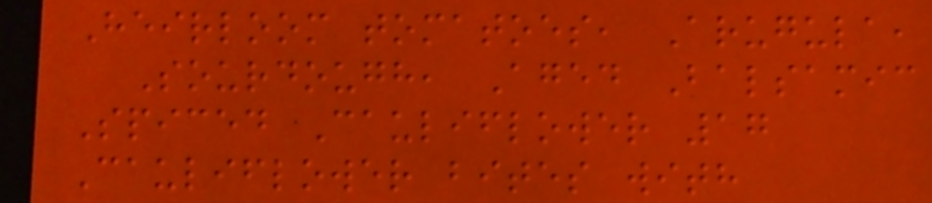Heirloom tomatoes, Arugula,
Sourdough, Aged Balsamic
Spiced Cauliflower 17
Cauliflower bites with
